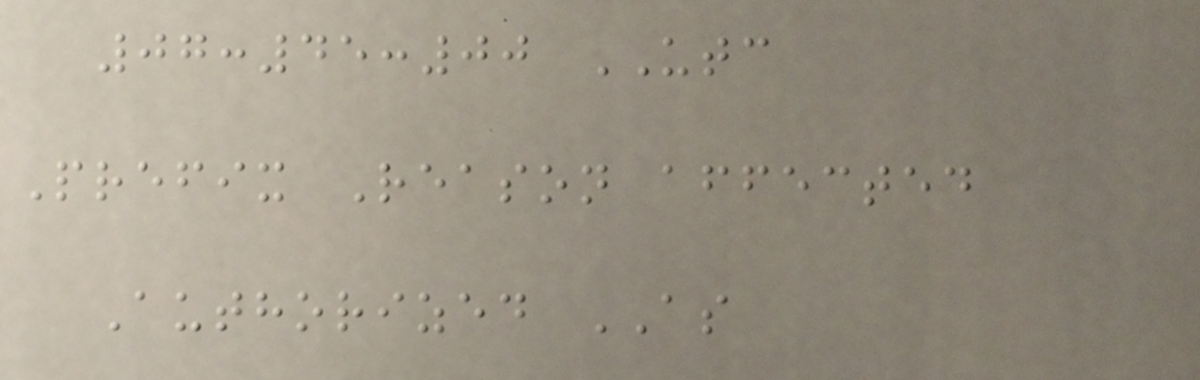07:45:00 UTC
Prefix Reason affected
Authorized AS
